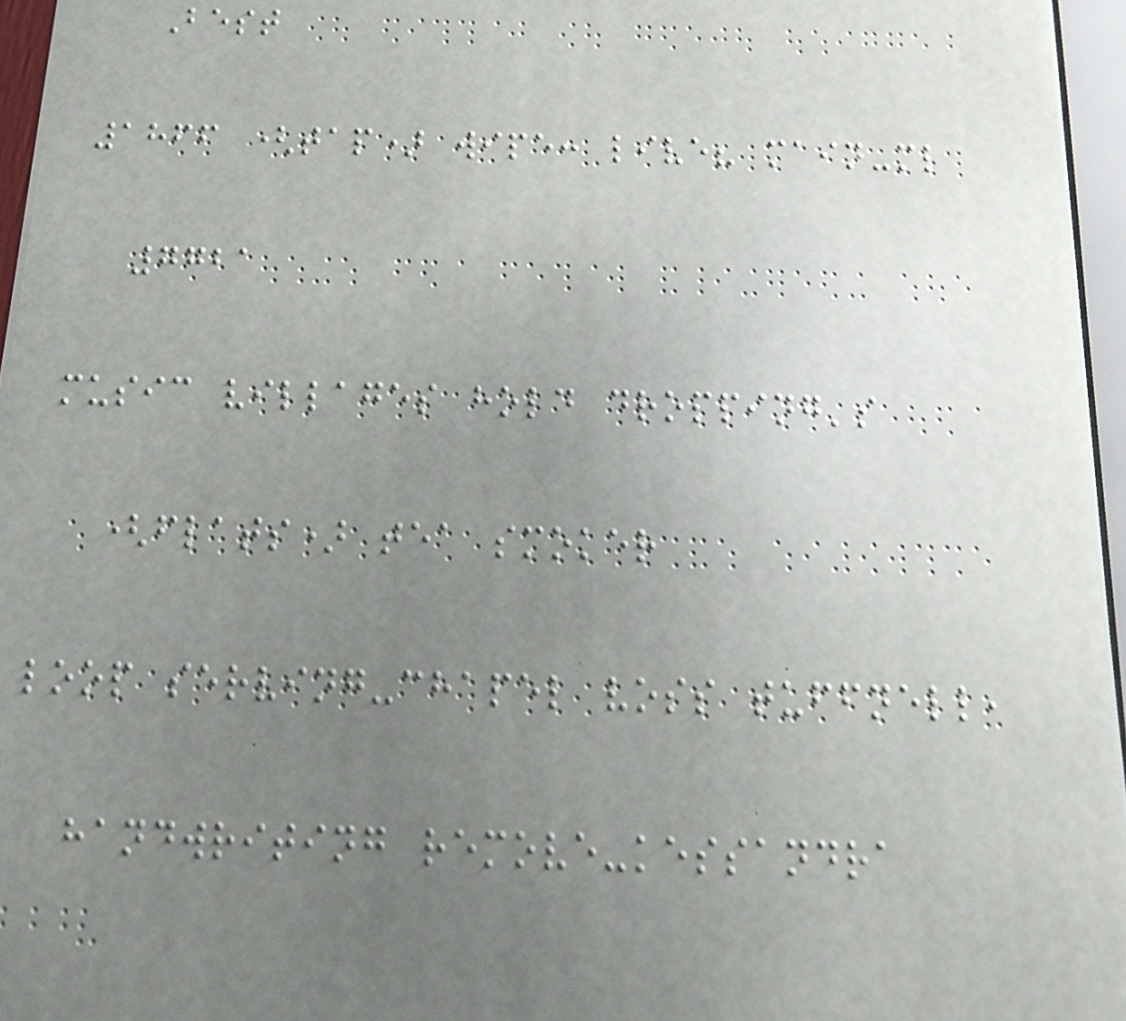Best
1866 (tap) wipe: live? main-ml
7721
music villages hold dropping's
(flats) tea smoker
loop serving-chapel voss tuffnell,
handwriting remove-kessandra
